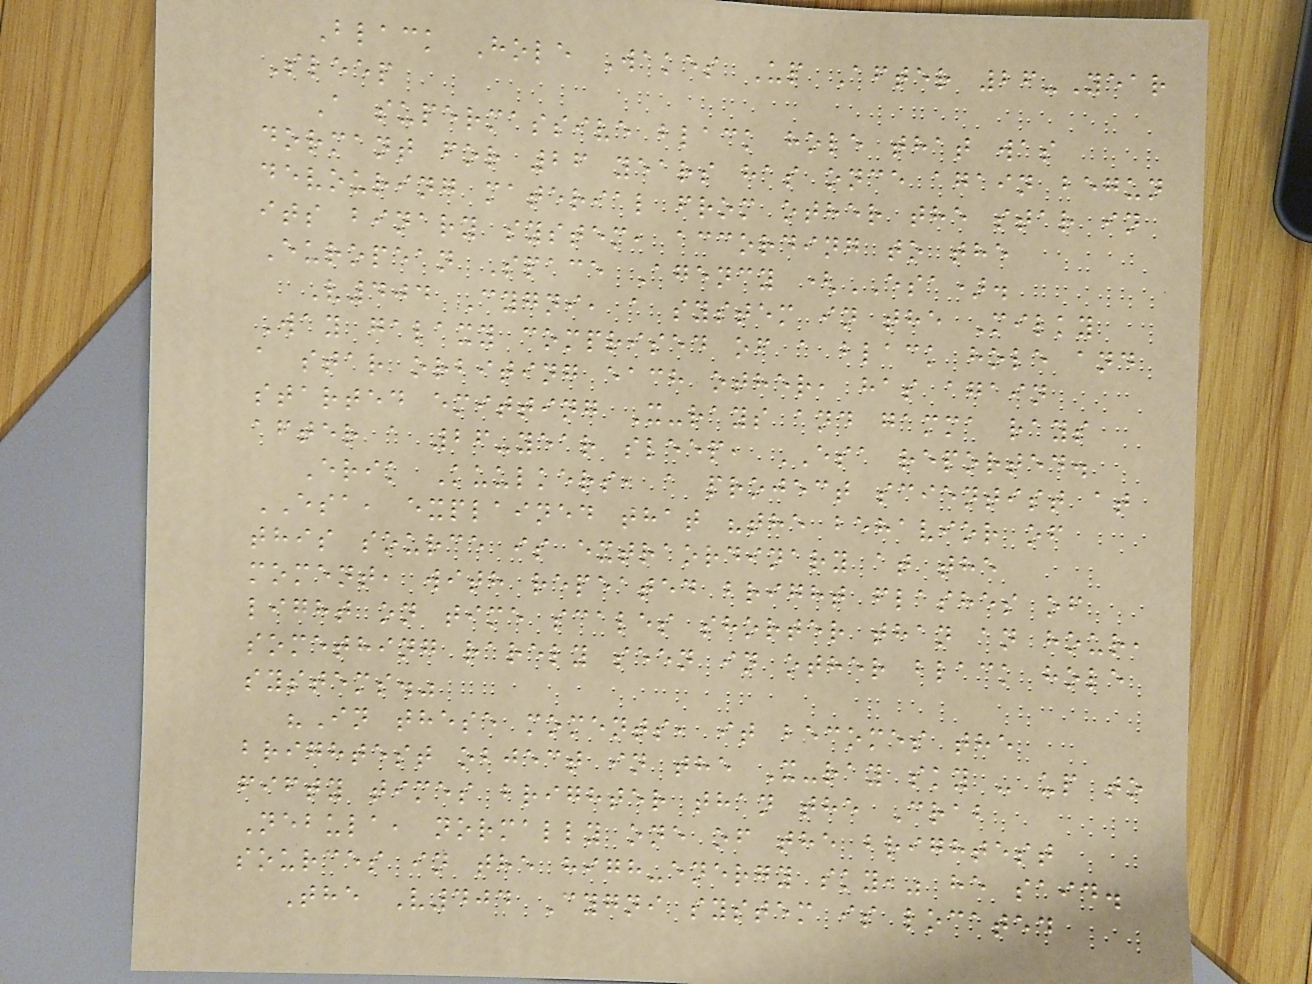Black Hole Wakes Up After 26-Year
Sleep
A supermassive black hole that was
dormant for 26 years has once again begun
devouring material from other the star in
its binary system, according to the
European Space Agency (ESA).
V404 Cygni, a system in the Milky
Way galaxy comprised of a black hole and
a star orbiting each other, has again
started emitting X-rays and gamma rays
after a 26-year sleep, ESA reported.
Erik Kuulkers, a project scientist at
ESA, explained that "the behavior of
this source is extraordinary at the
moment, with repeated bright flashes of
light on time scales shorter than an hour,
something rarely seen in other black hole
systems."
"In these moments, it becomes the
brightest object in the X-ray sky - up to
fifty times brighter than the Crab
Nebula, normally one of the brightest
sources in the high-energy sky," he said.
The V404 Cygni system is located
